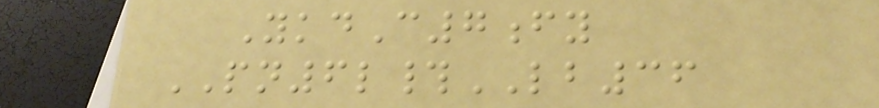YkdC7fy
PN6l#LB36
